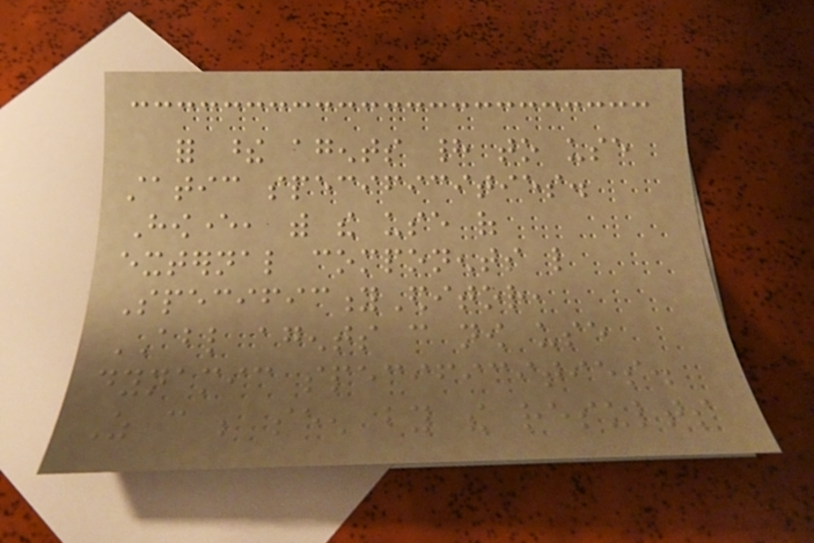for these agents had to use
static specificities.
However, with the use of
external components like
SpecificityEditor,
ABL agents can now use
dynamic specificities.
As can be seen by the results
